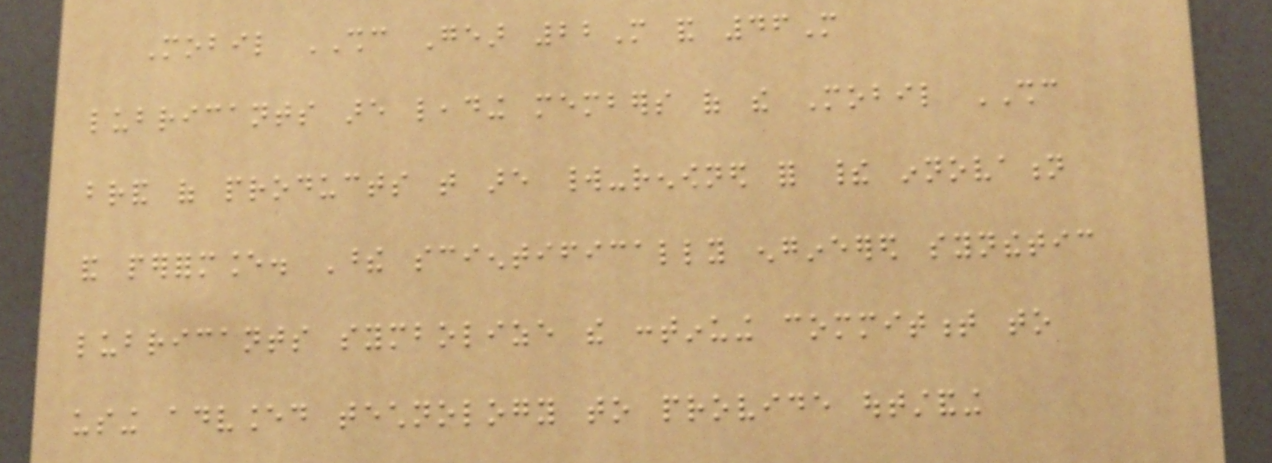Mobil SHC Gear 22M and 46M
lubricants are leading members of the Mobil SHC
brand of products that are world-renowned for their innovation
and performance. These scientifically engineered synthetic
lubricants symbolize the continuing commitment to
using advanced technology to provide outstanding
